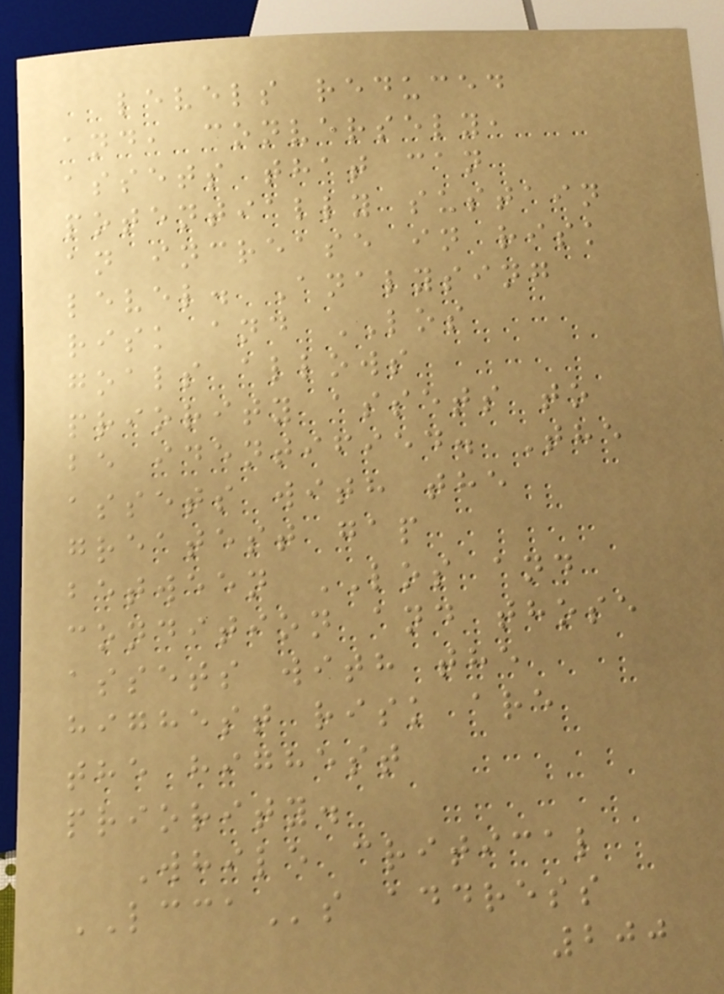levels reduced
and, conversely,
assets that can
potentially sustain
an increase in risk
level. Analysing
risk and LOS
goals allows
priority assets to
be identified. The
assets with the
greatest gap
between LOS and
condition and those
assets with the
highest risk are
the highest
priority.
While critical
LCCAs address
200
